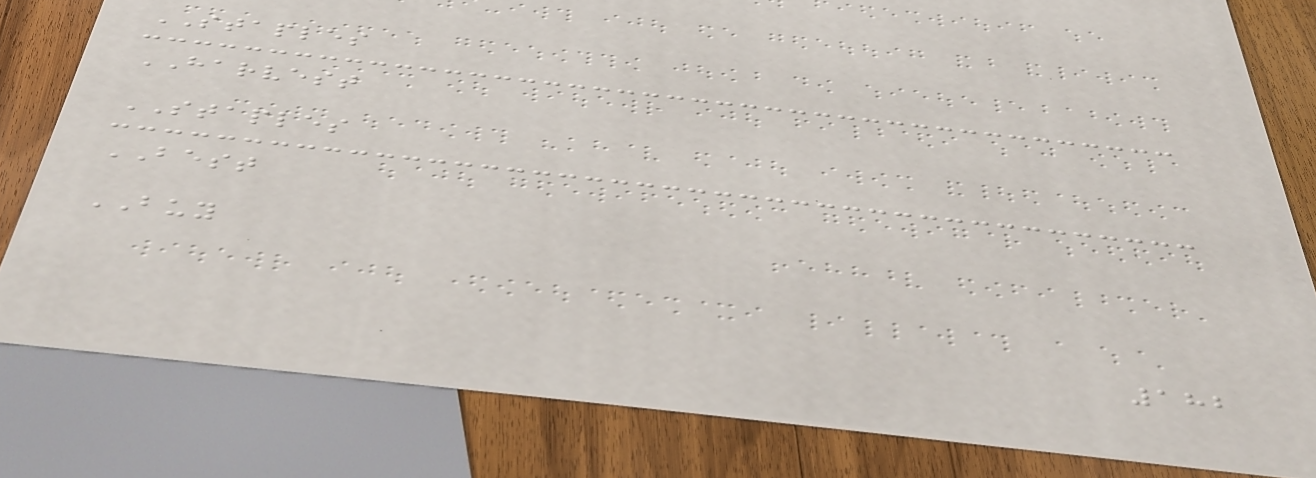STAPLES
HARVEST
STAPLES
BEST
BUY
182
